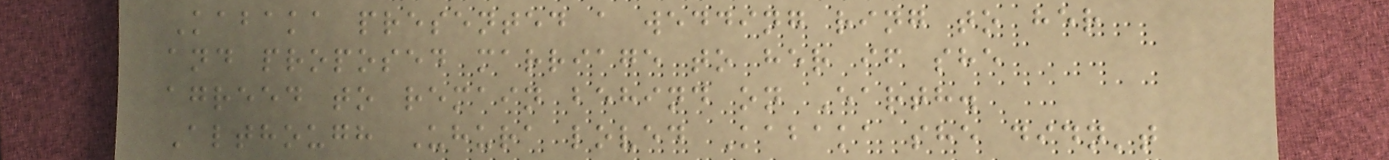Kabaka presented a wedding ring to her
and proposed marriage to her if she
agreed to remain behind on Earth.
Although Uhura loved Kabaka she didn't
